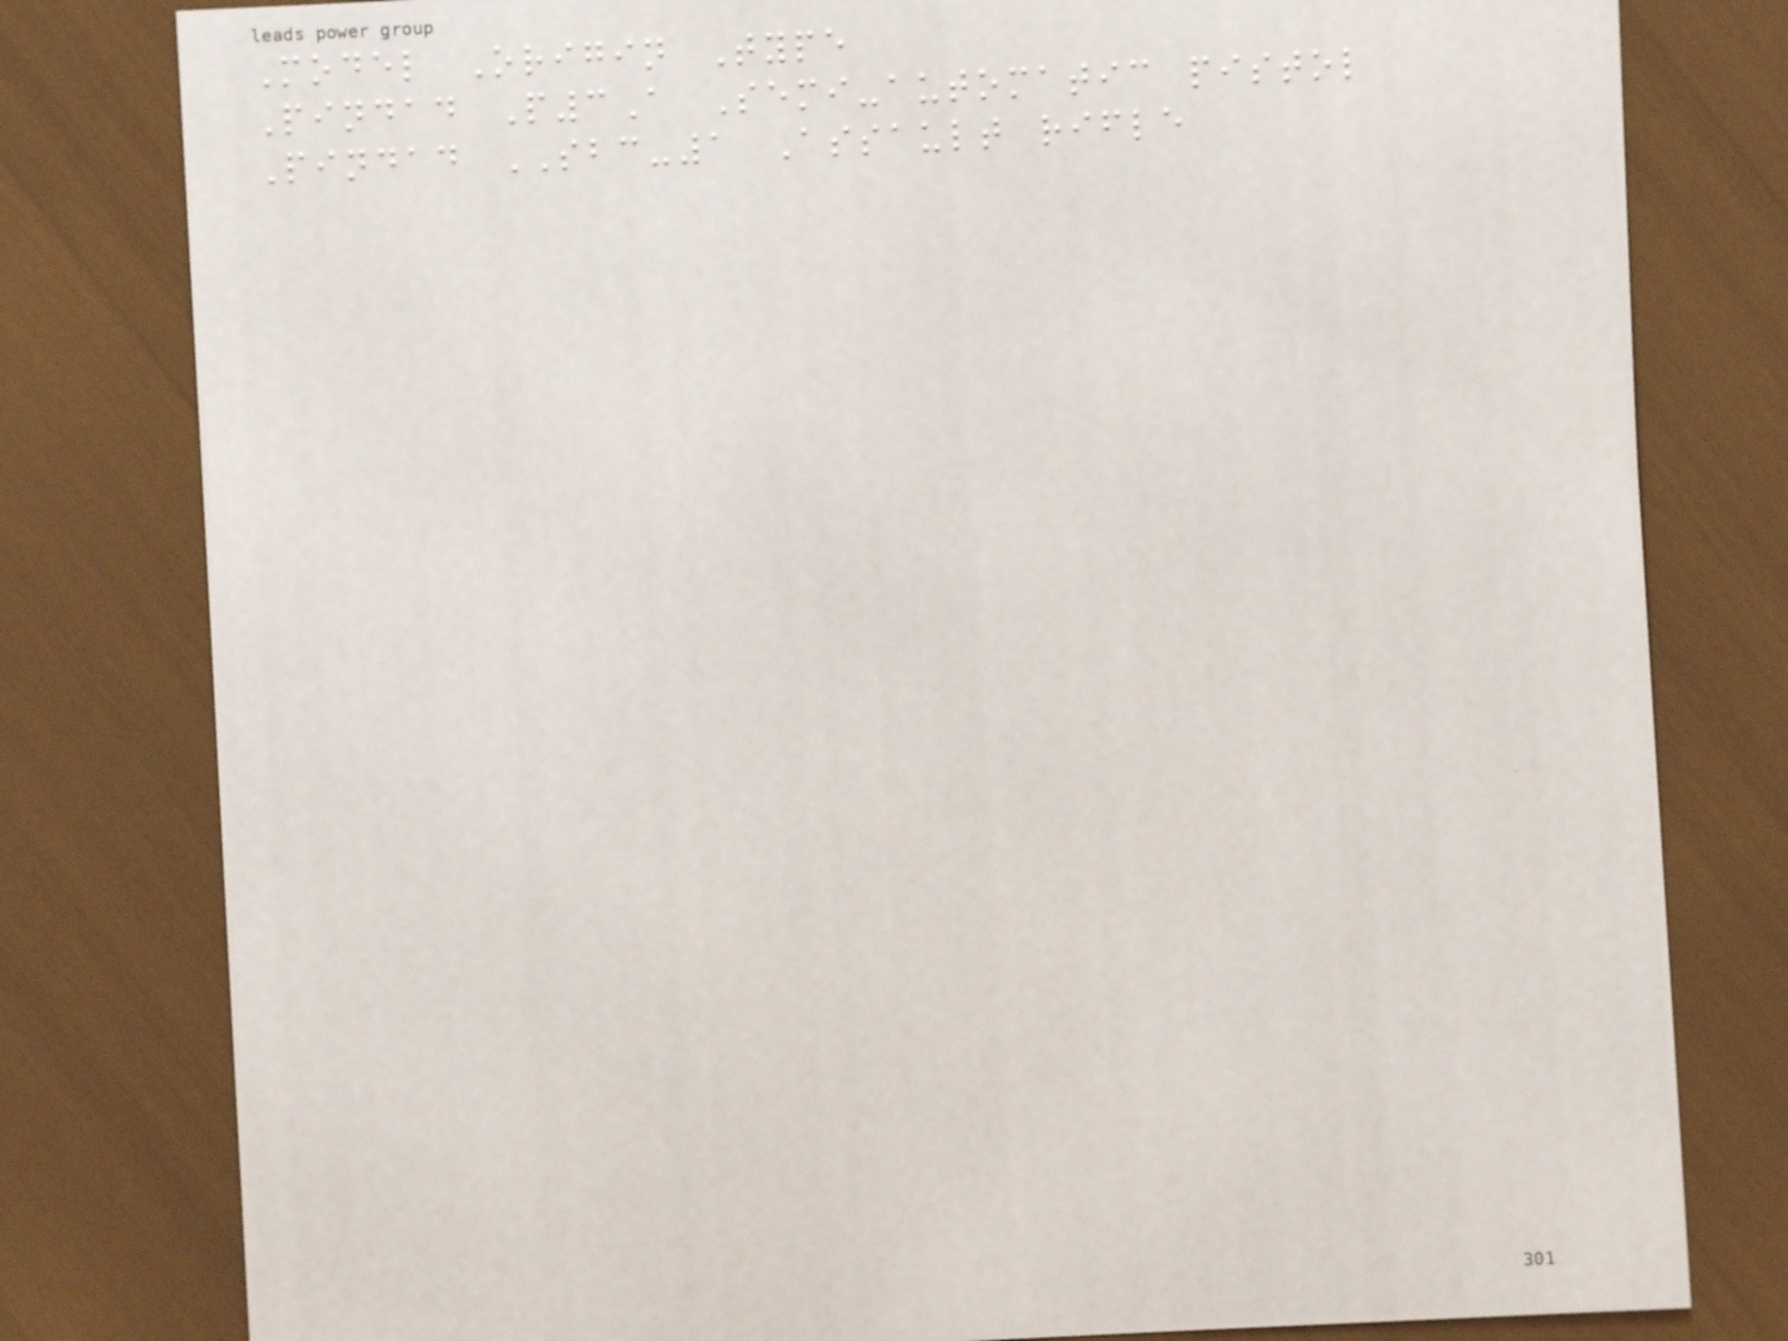Model Origin Type
Pindad P3A Semi-automatic pistol
Pindad SBC-1 Assault rifle
